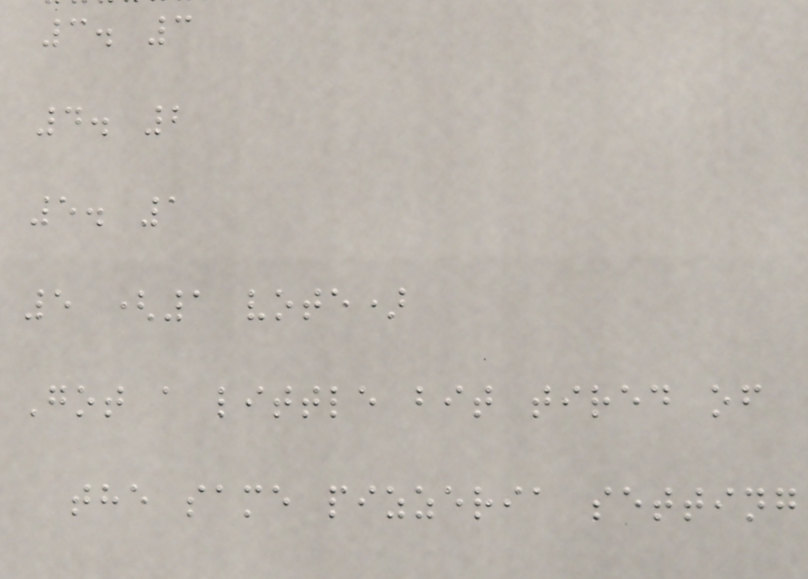3. 3
4. 2
5. 1
5 (1 vote)
Got a little bit tired of
the same pizzeria setting
